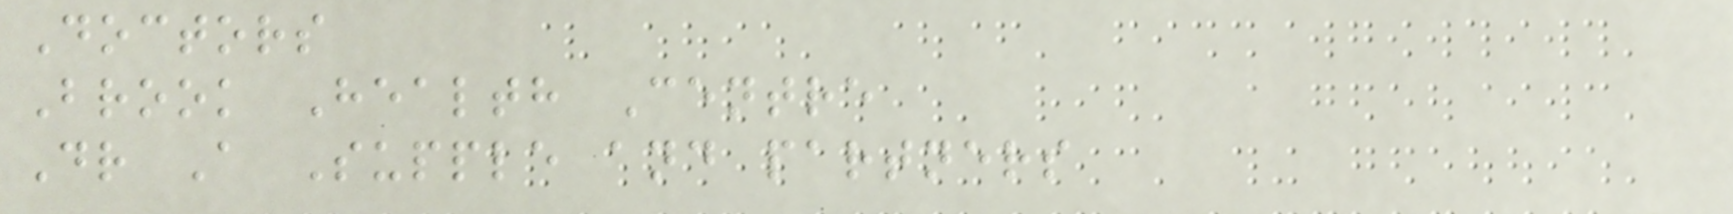Doctors
Brook Health Centre
Dr A Supple and partners
